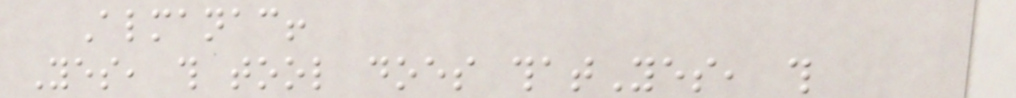Almanac!
Yes, this tool does thatYes, this
